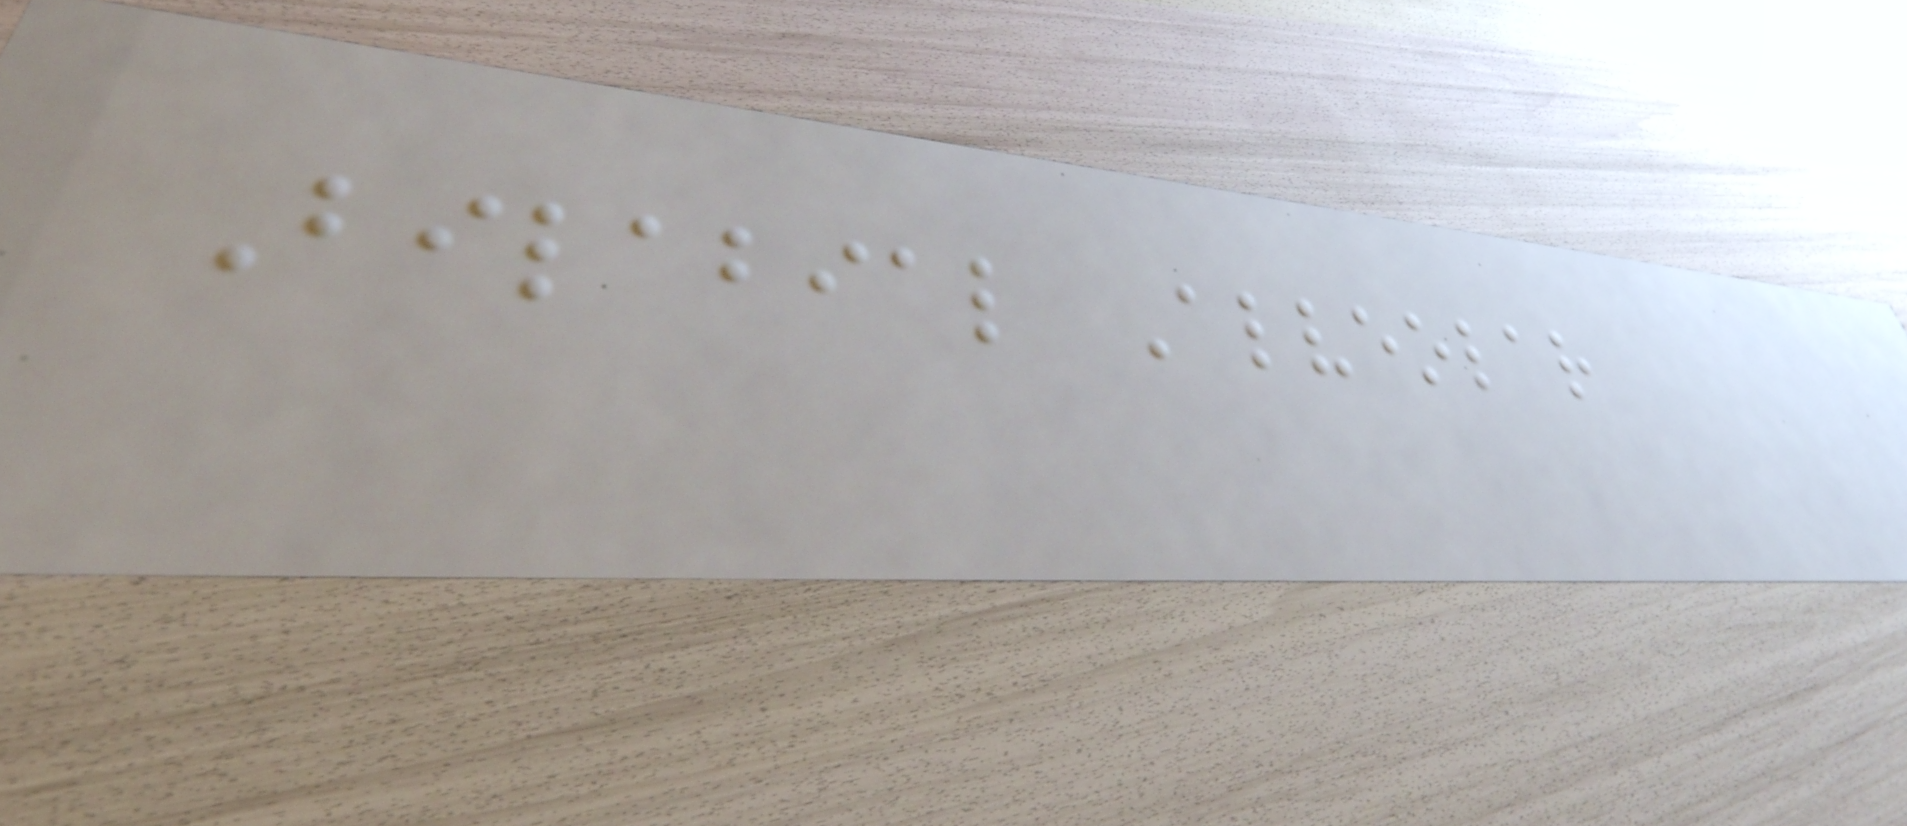Bilabial Alveolar
